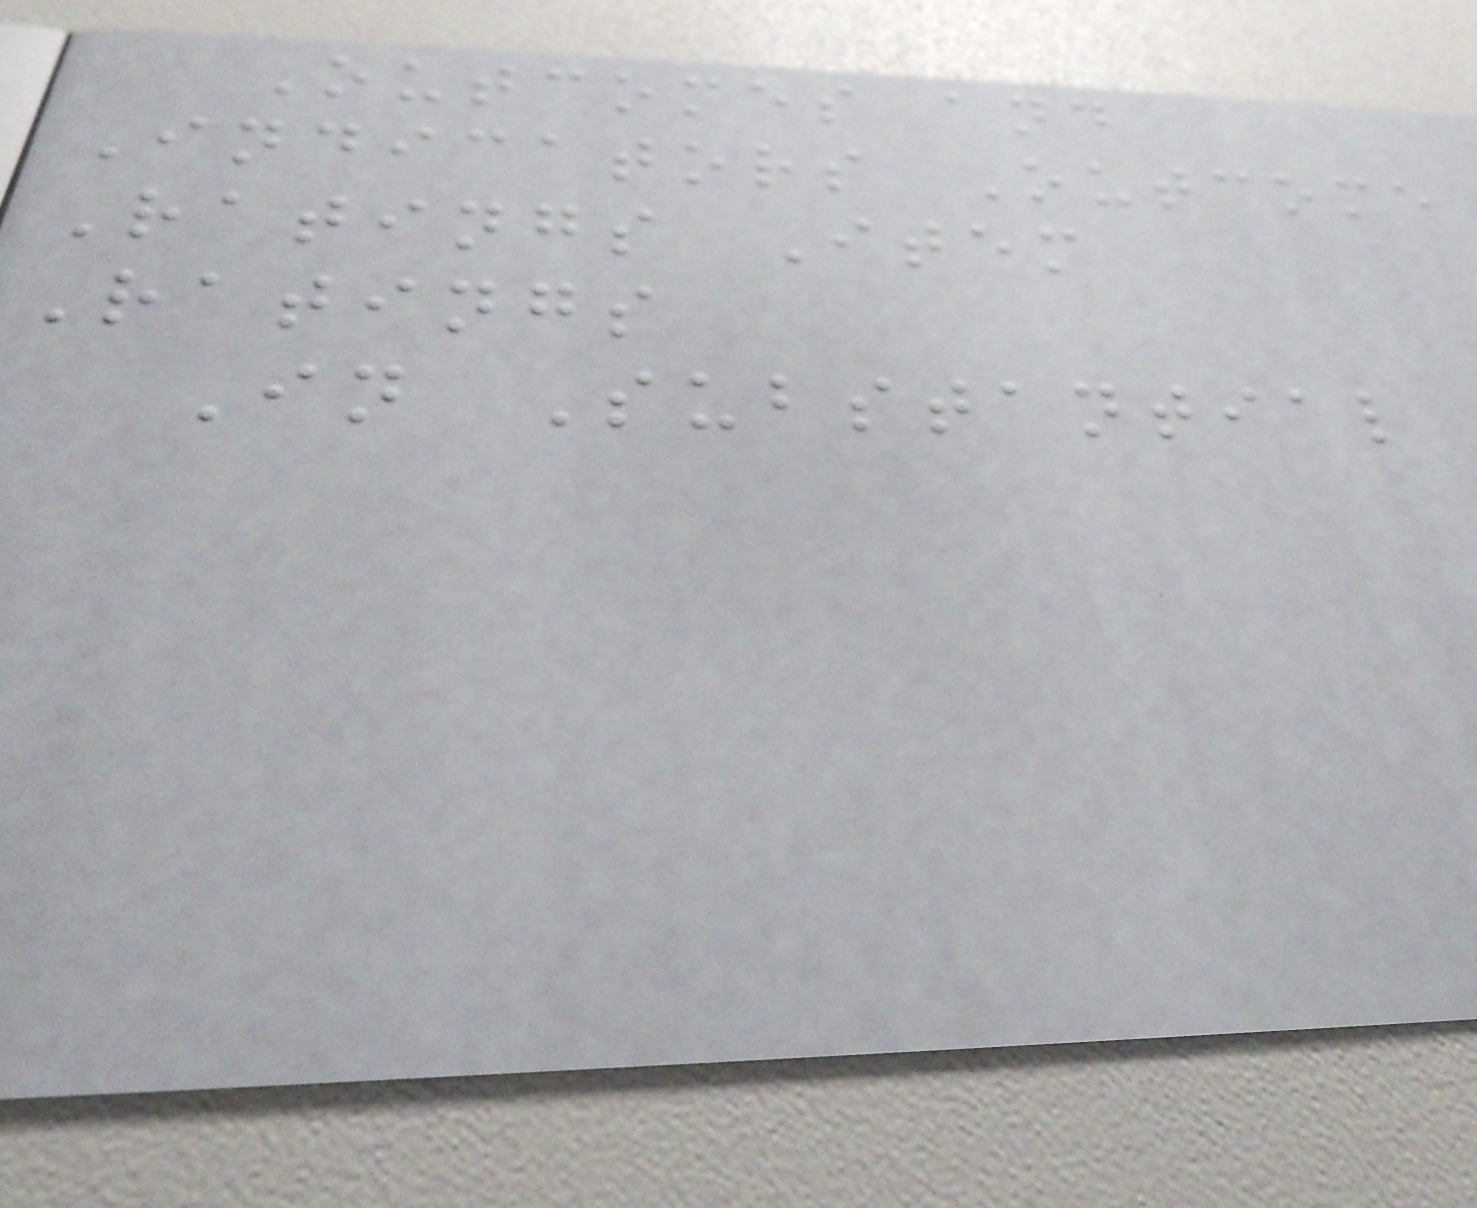Outcomes and
Indicators Outcome
Ratings Item
Ratings
In Substantial
